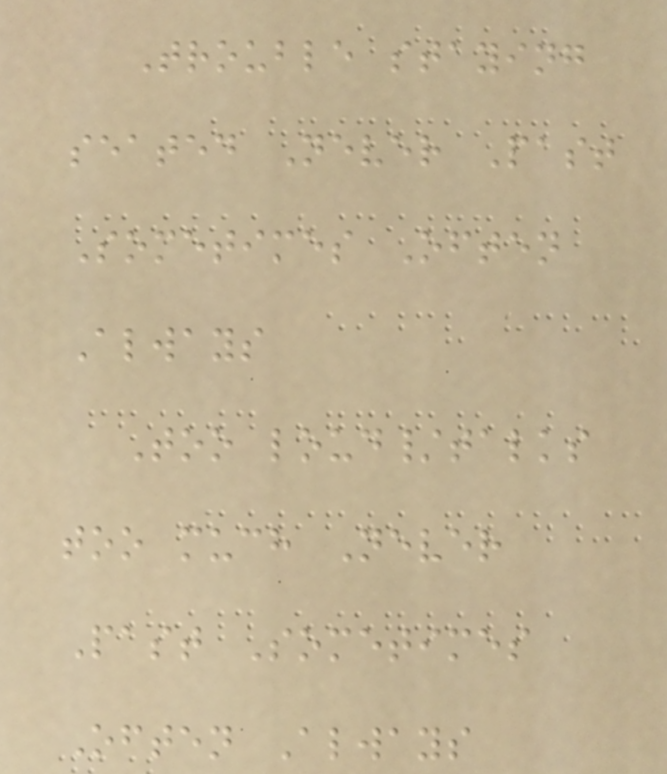Trouble staying
seated Never Past
Sometimes Often
Always
Too loud/talks
too much Never
Past Sometimes
Often Always
